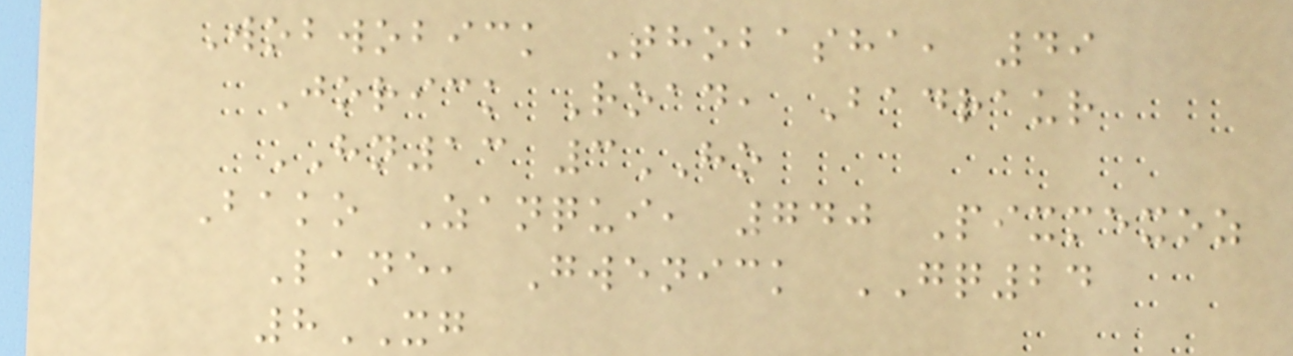Wobwobick Thobasha, 49
Jorick Road, Badraur
HN13 3HO
Bako Zanqui, 740 Pixmexoz
Lane, Gwenick GQ24
8XG
